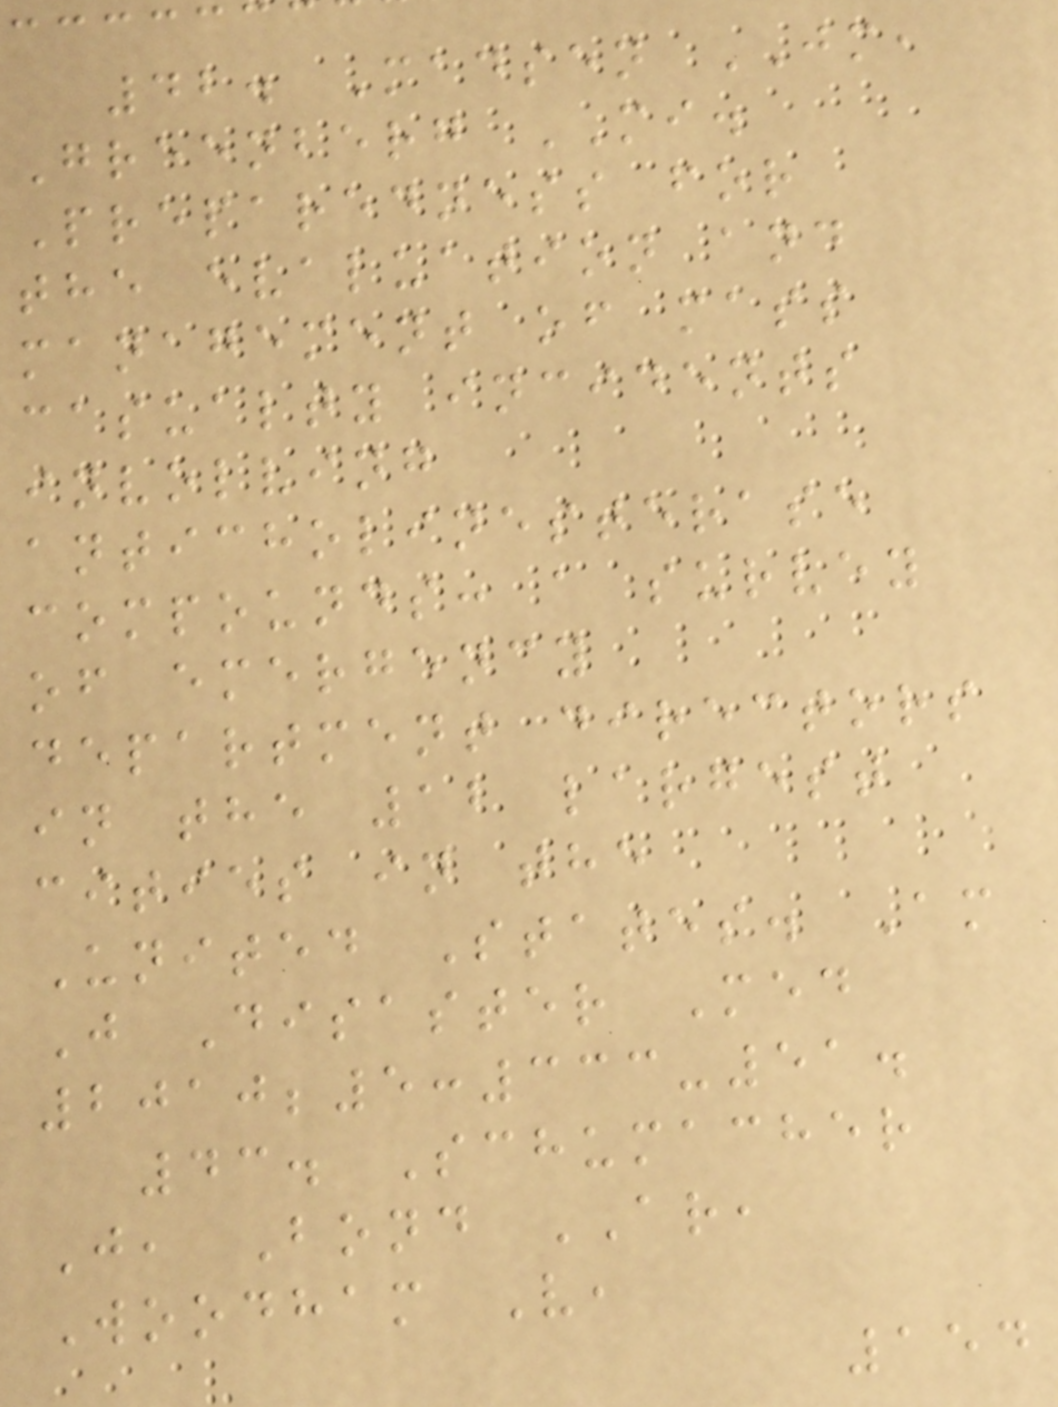42. Madsen JM,
Greenberg MI.
Preparedness for
the evaluation and
management of mass
casualty incidents
involving
anticholinesterase
compounds: a survey
of emergency
department directors
in the 12 largest
cities in the
United States. Am
J Disaster Med
2010;5:333-51.
43. Schumacher
J, Bond AR,
Woodham V,
154
